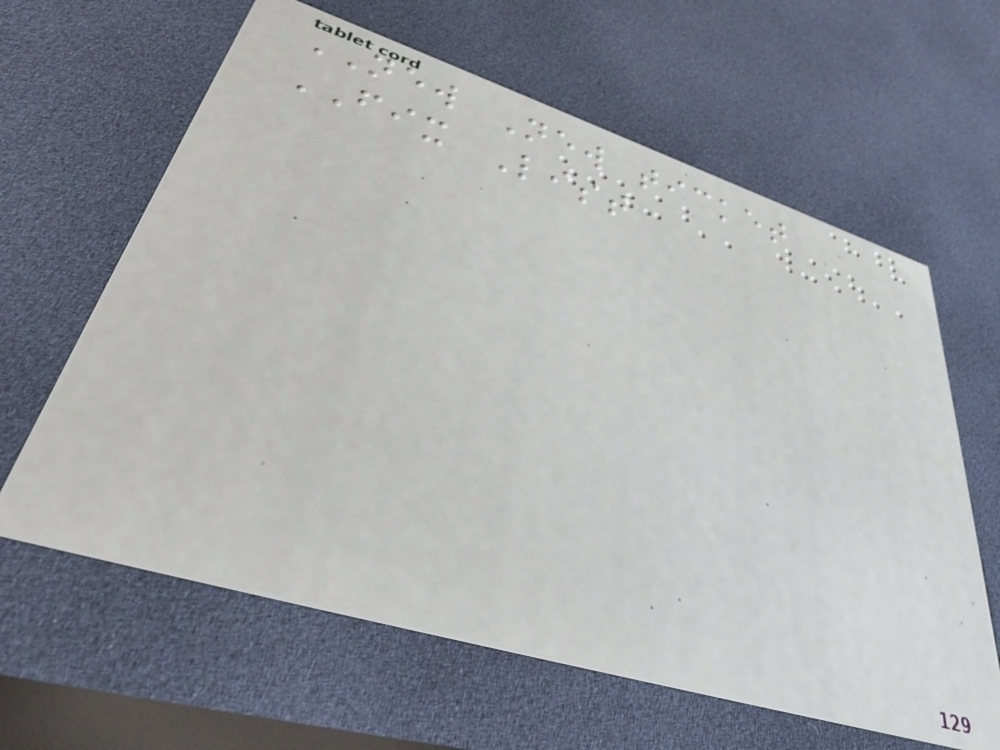NEW New ticket
FIX List
